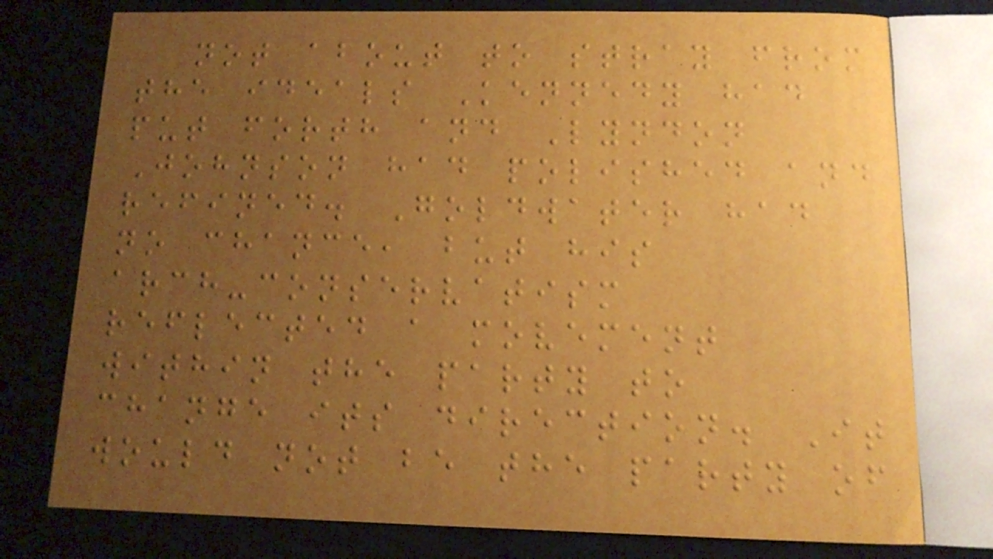not about to stray from
the ideals Kennedy had
put forth and Lyndon
Johnson had polished and
refined. Goldwater had
no chance, but his
arch-conservatism
reflected a movement
within the party to
change its direction. It
would not be the party of
